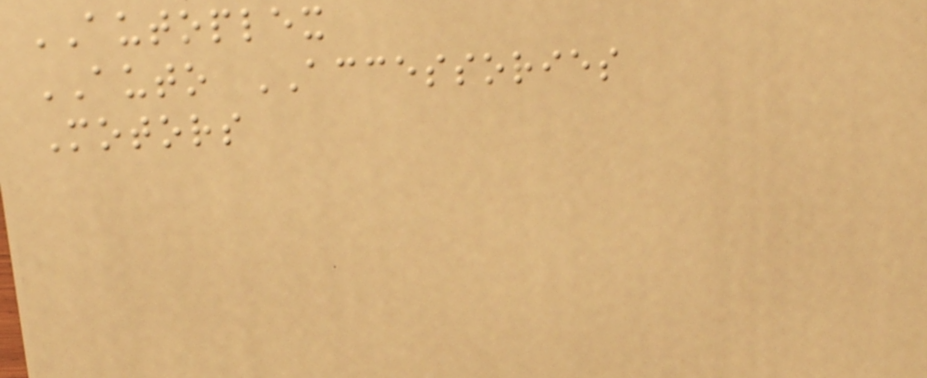AUTOPLEX
AUTO ACCESSORIES
Motors
